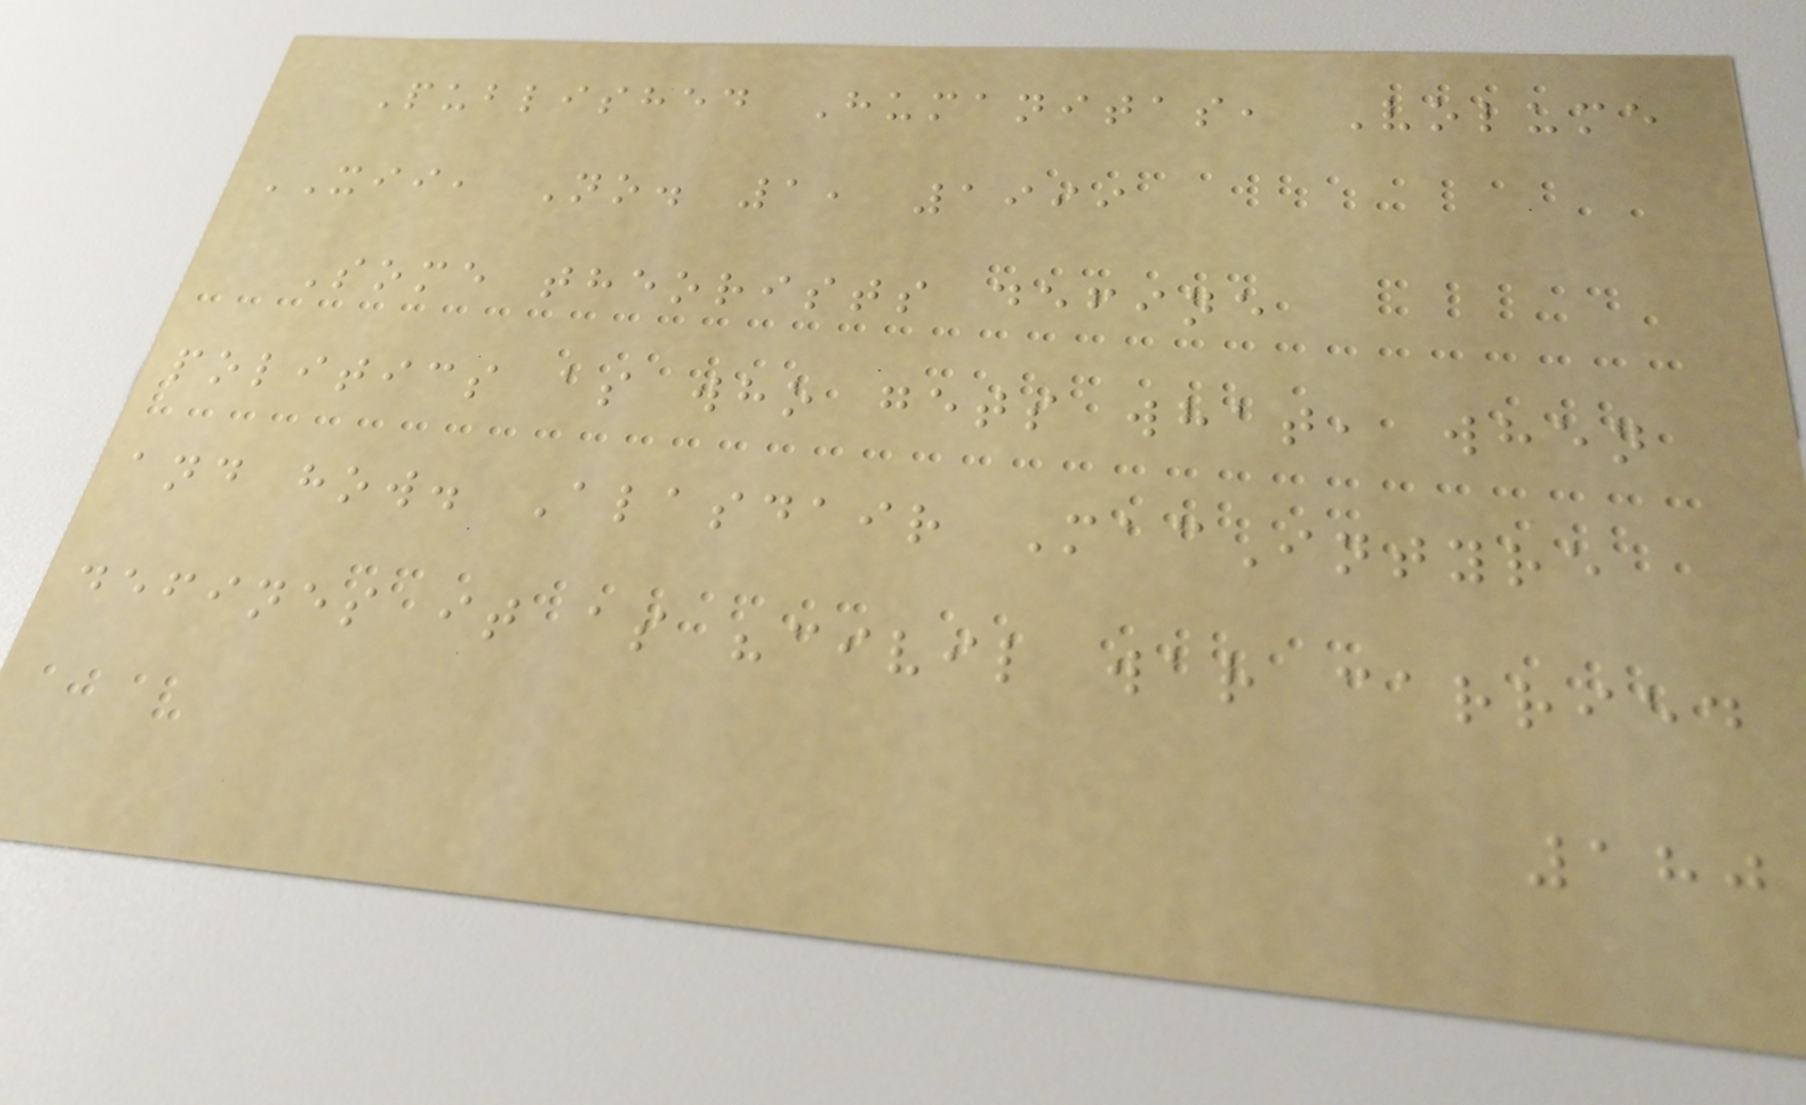Published Humanitas, Volume
XII, No. 1, 1999
Some theorists define
politics as who gets what, when
and how. Alasdair MacIntyre
defines it as "civil war carried
180
